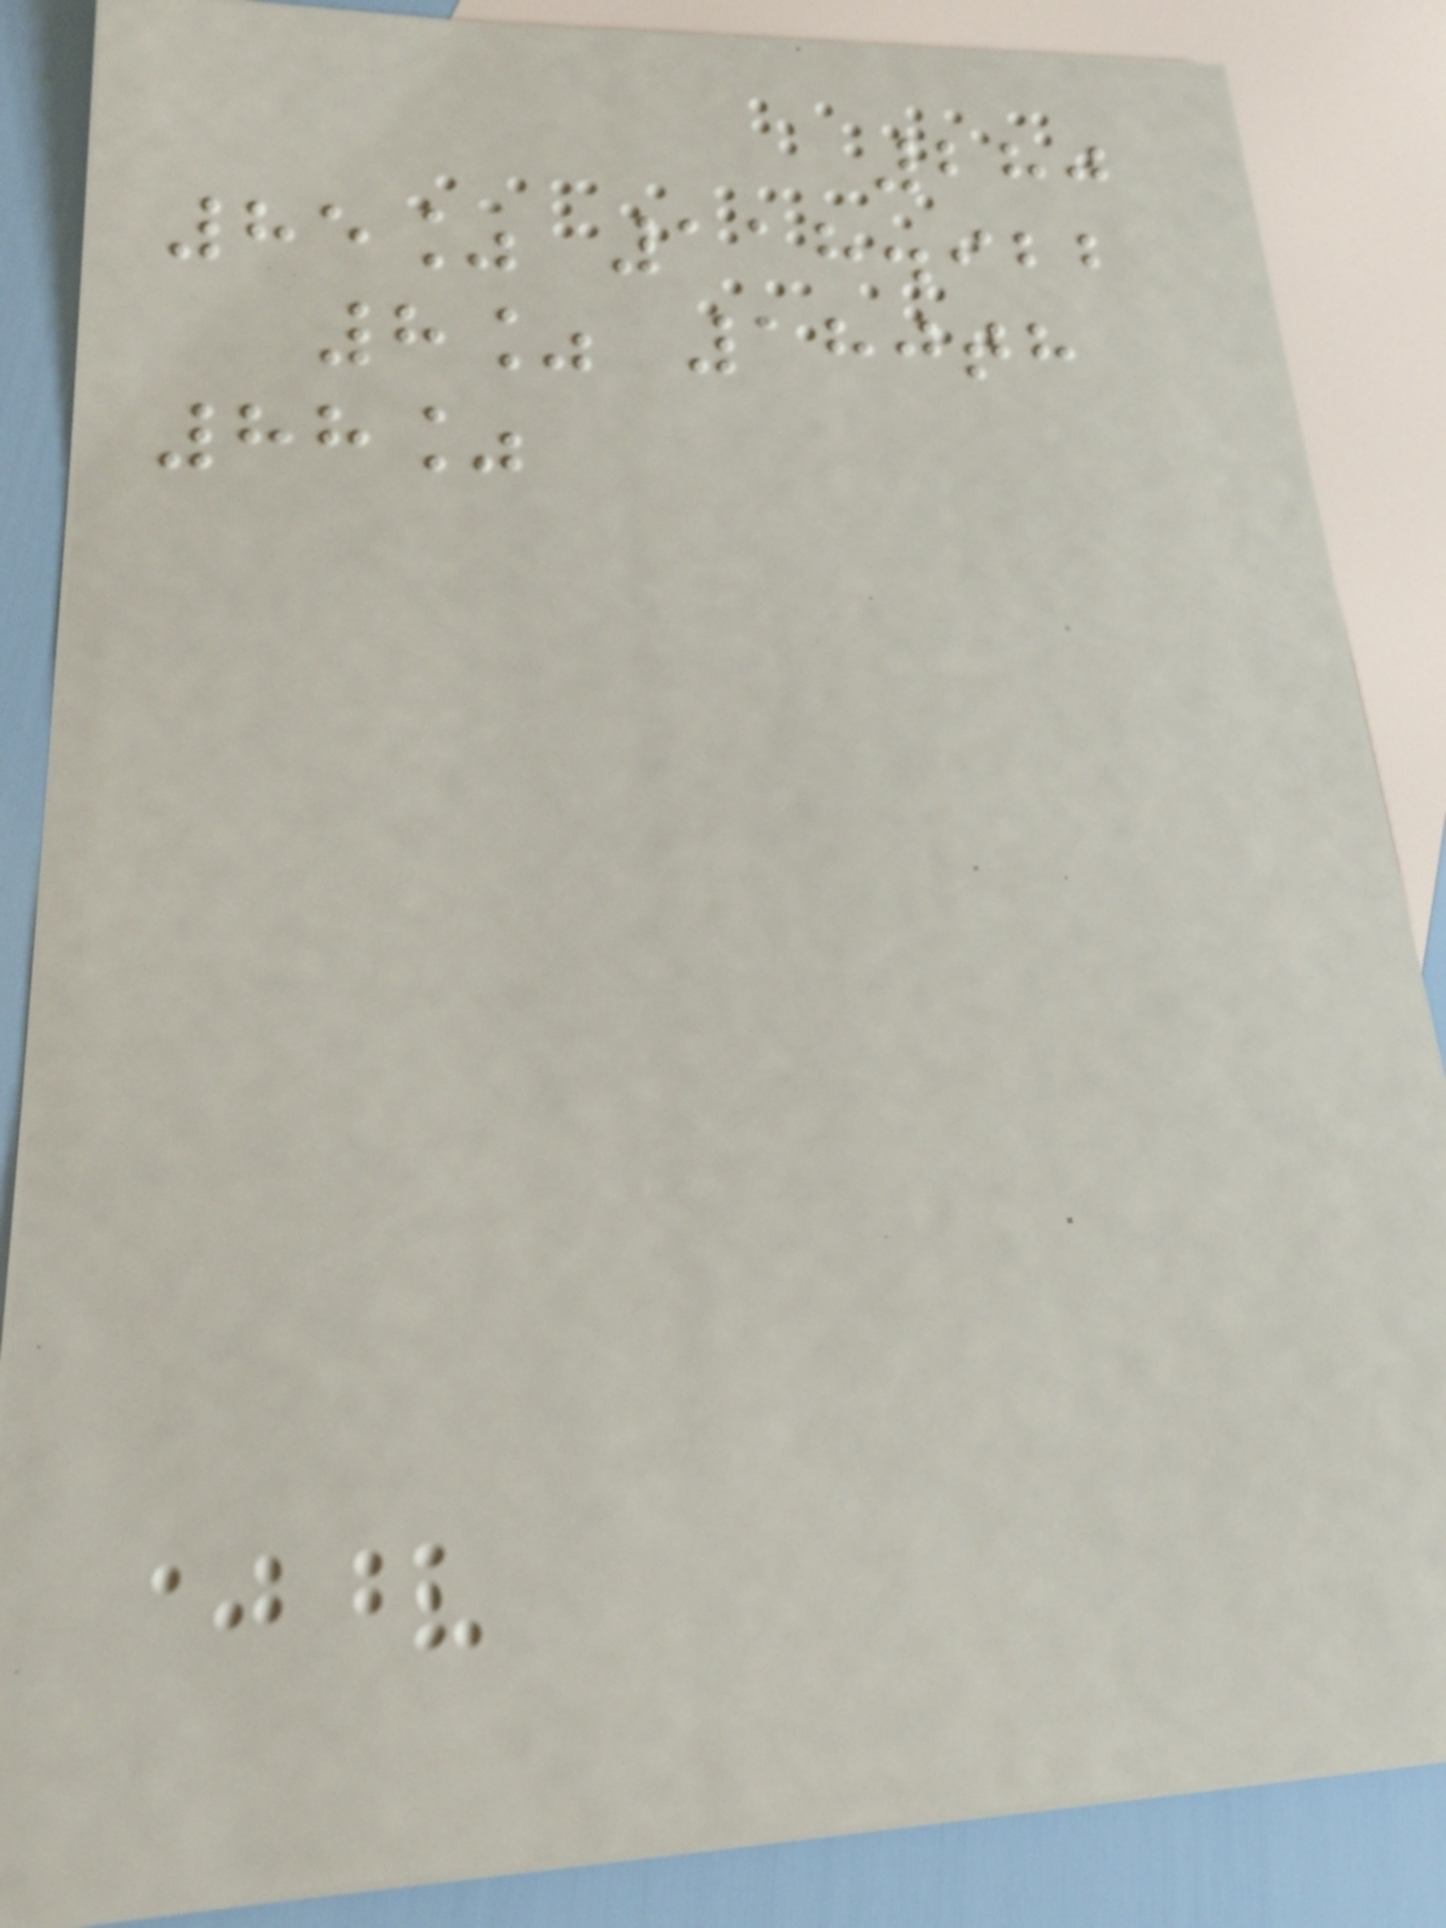280
85% 118.922
8% 180th
88%
